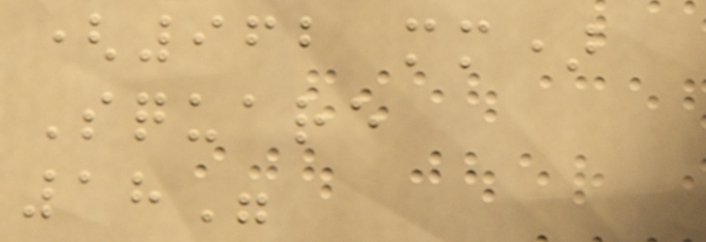(962 mm)
Square
18"
